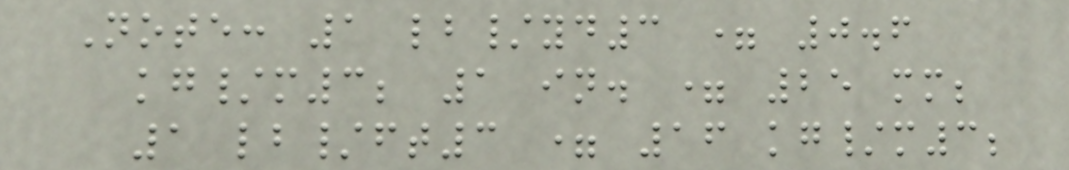Note: 1 lb/yd3 = 0.6
kg/m3; 1 in. = 25 mm;
1 lb/ft3 = 16 kg/m3;
